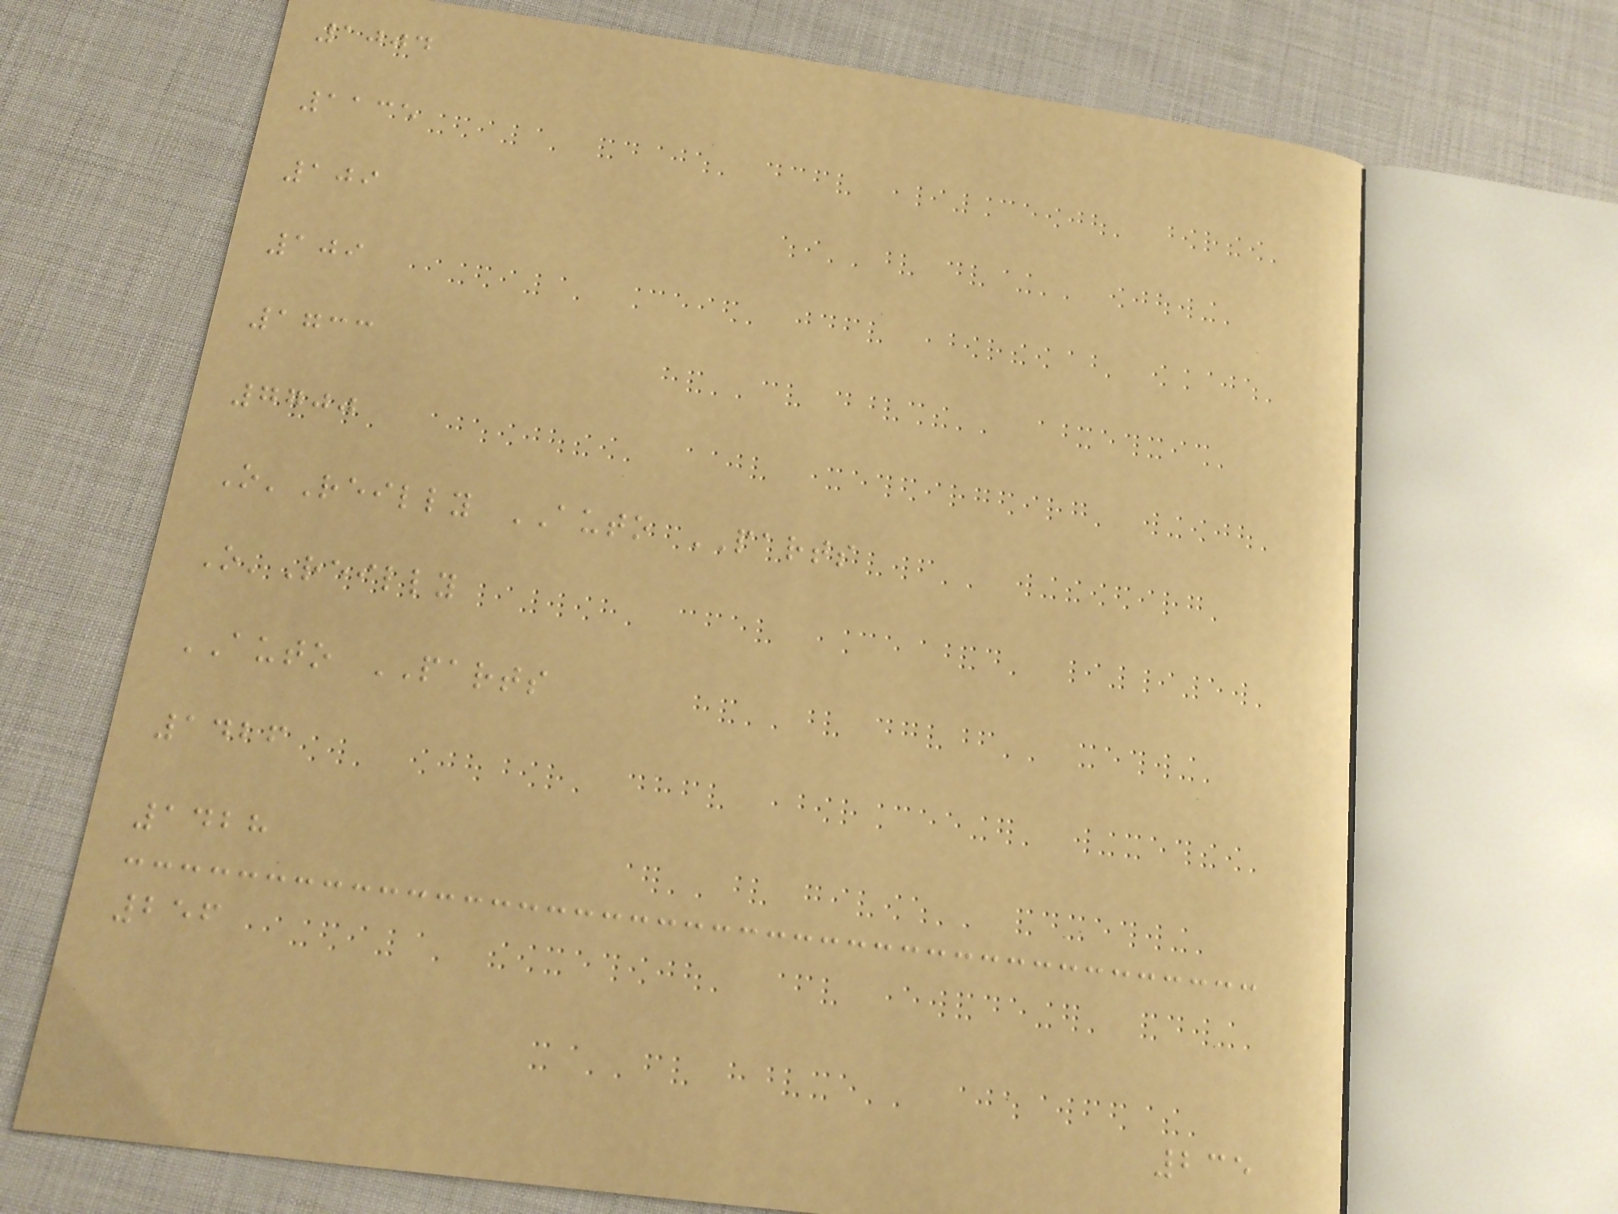1004
1135
109
109
1733
7700
O'Reilly AUTO PARTS
O'Reilly
AUTO PARTS
1426
1428
256
235
